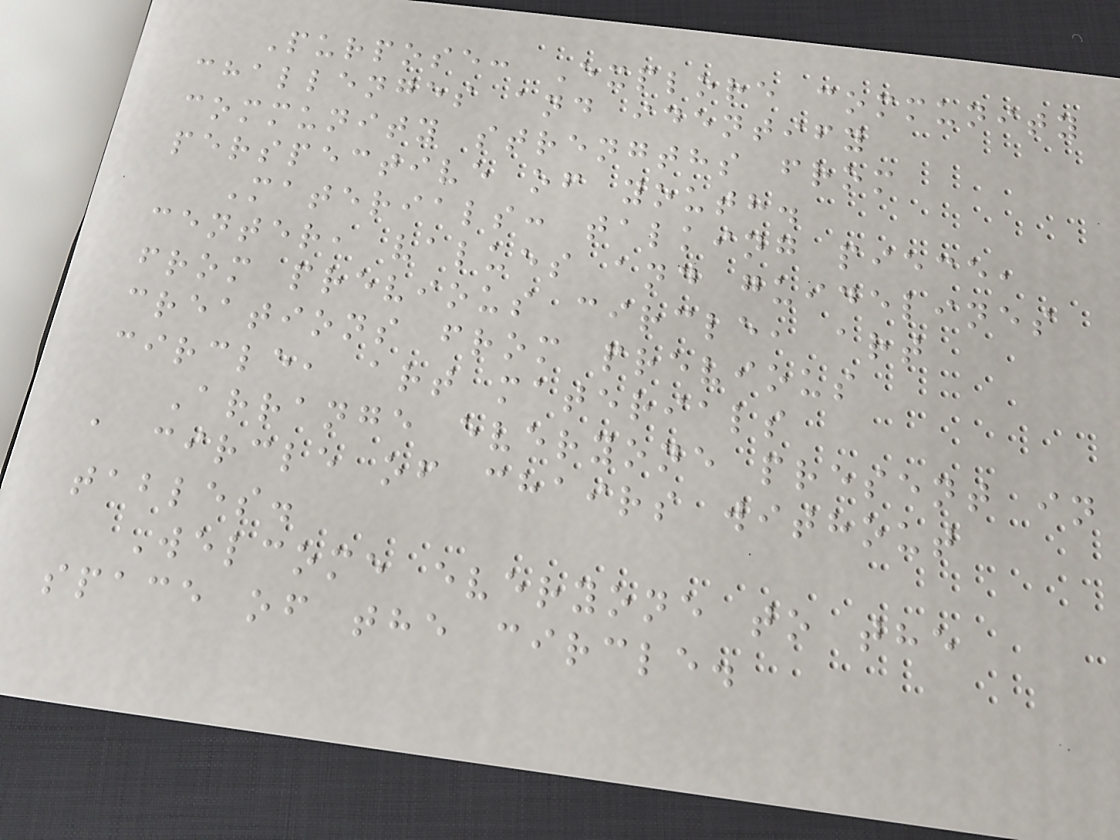Purpose: Explore community
challenges and identify
community strengths from
perspective of youth.
Materials: talking piece,
center, values and guidelines
from previous circle, art
creations from previous
circle, art materials
Arrange everyone present in
a circle of chairs without
tables.
Welcome everyone to the
space of the circle.
